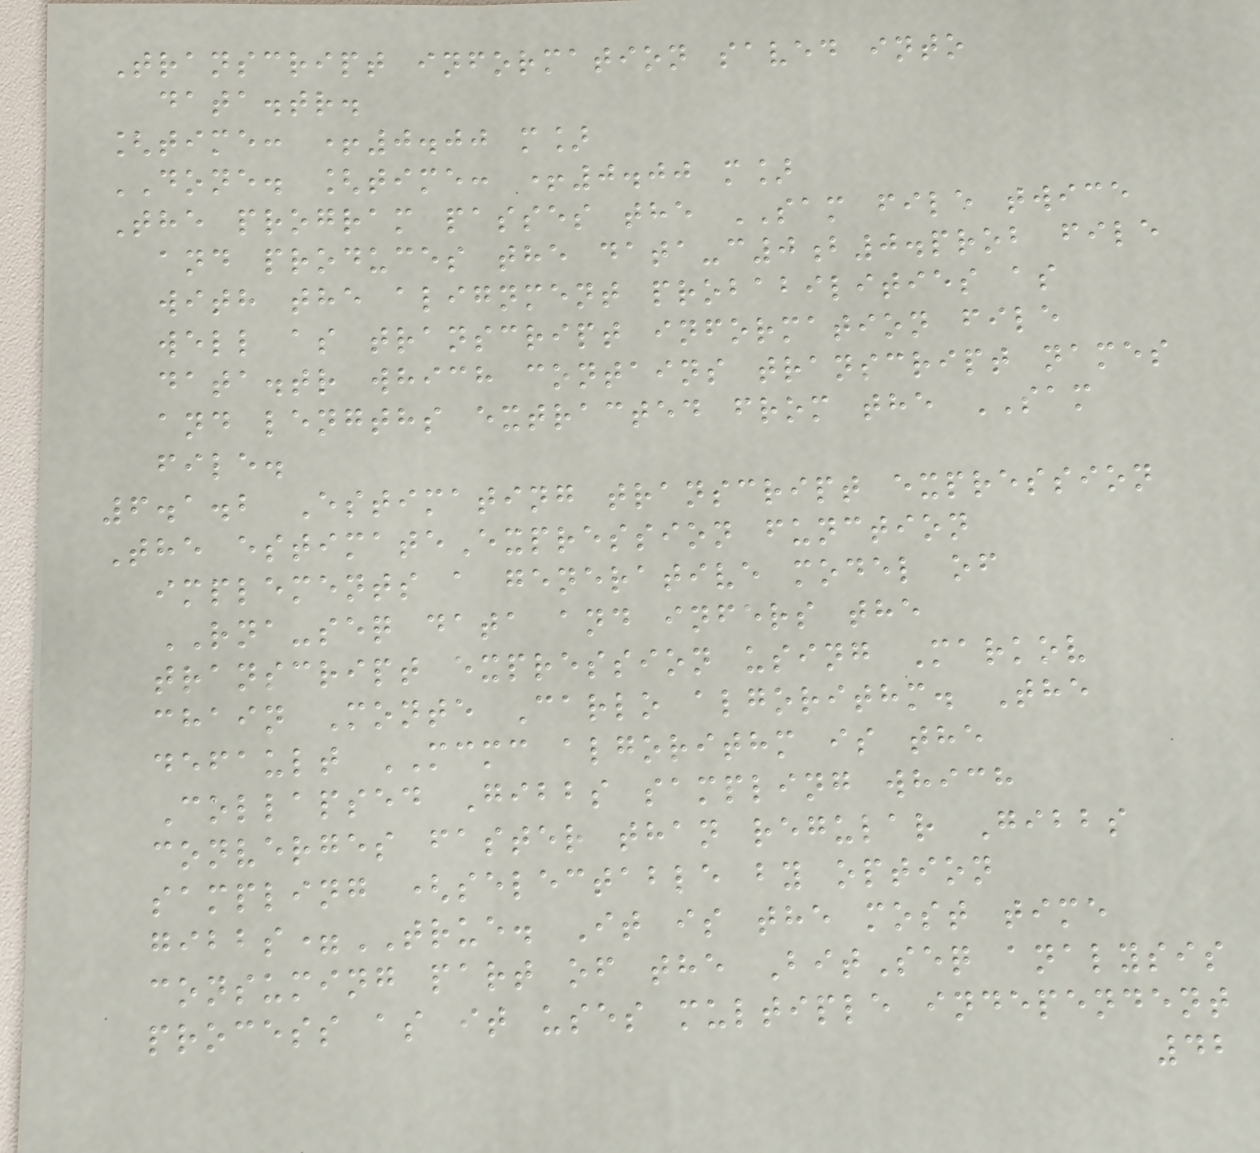Transcript information saved into
data.tr.
[time: +0.00 m]
DONE. [time: +0.00 m]
The program passes the SAM file twice
and produces the data-c0b0.prob file
with the alignment probabilities as
well as transcript information file
data.tr which contains transcript names
and lengths extracted from the SAM
file.
6.1.2 Estimating transcript expression
The estimateExpression function
implements a generative model of
RNA-seq data and infers the
transcript expression using Markov
chain Monte Carlo algorithm. The
default MCMC algorithm is the
Collapsed Gibbs sampling which
converges faster than regular Gibbs
sampling (selectable by option
gibbs=TRUE. It is the most time
consuming part of the BitSeq analysis
process as it uses multiple independent
42
